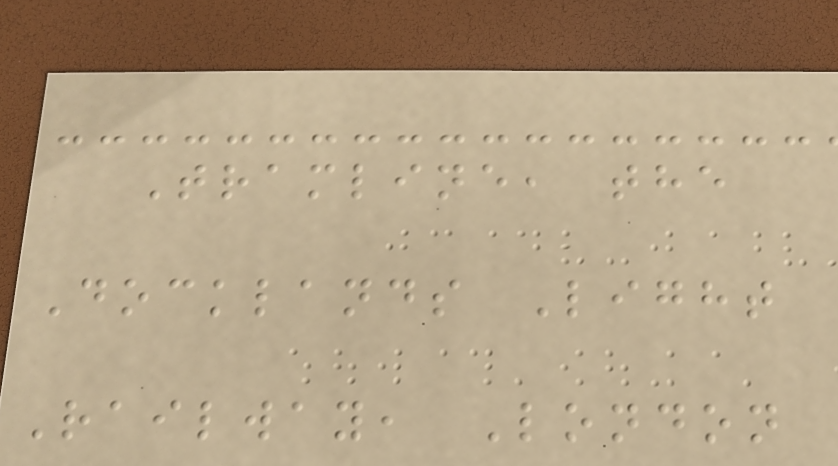Tramline, the
Docklands Light
Railway, London
